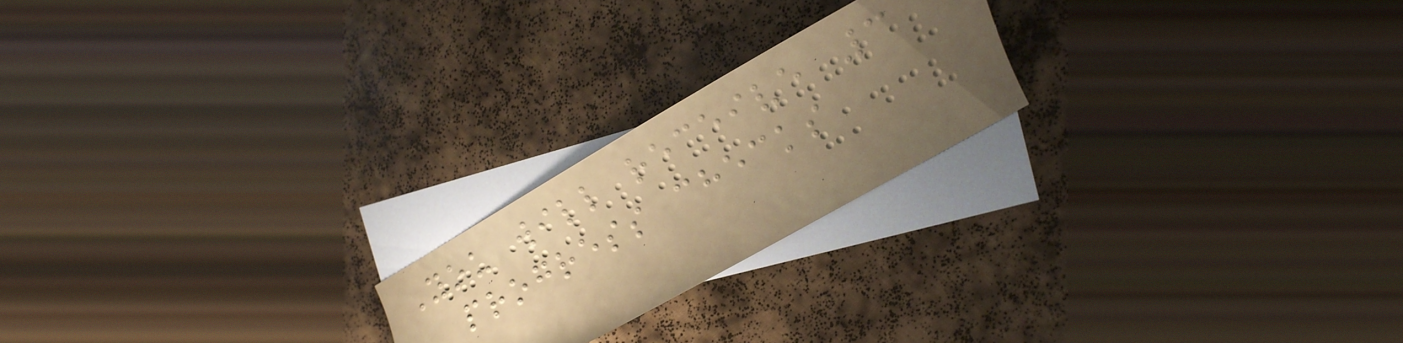You will receive 3
progress checks
